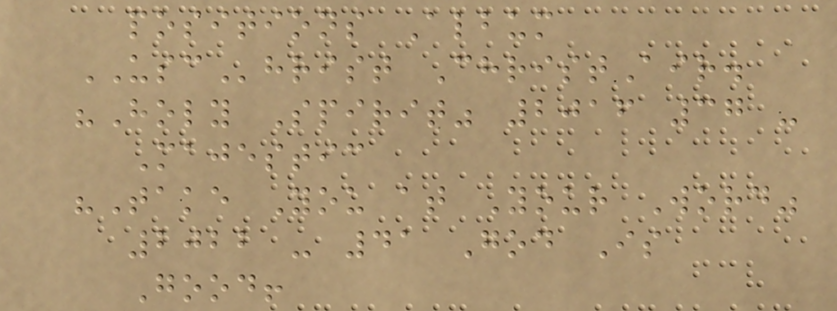positions Album
USChrist ChristAir.
"Holy Spirit" 2016 37 -
Majestic
"Take You at Your Word"
2022 - 41 God Is
Good!
